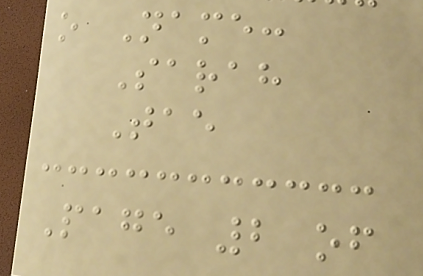o Name:
Sarah
Tae
Page 2 of
